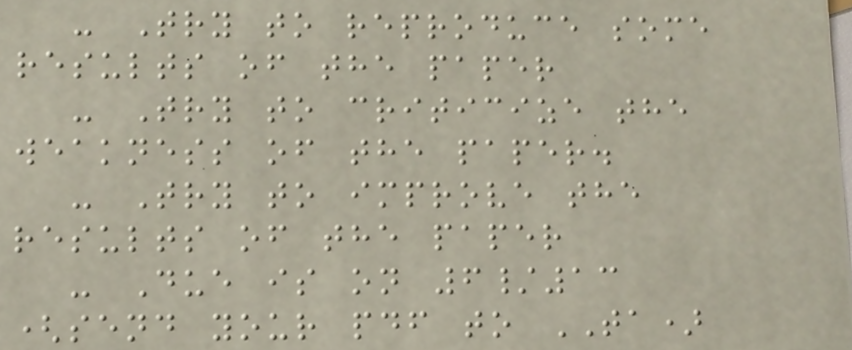- Try to reproduce some
results of the paper
- Try to criticize the
weakness of the paper.
- Try to improve the
results of the paper
- Due is on 6/13
(send your pdf to TA)
